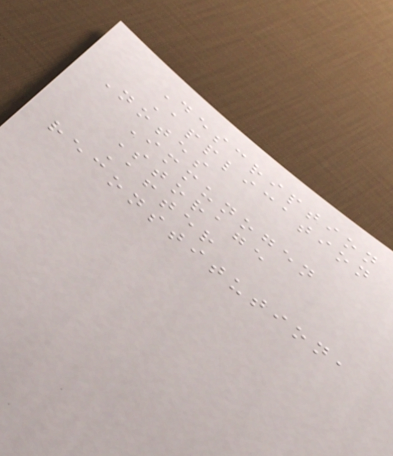Description
Application
Notes
Immunogen
Storage
After
reconstitution,
